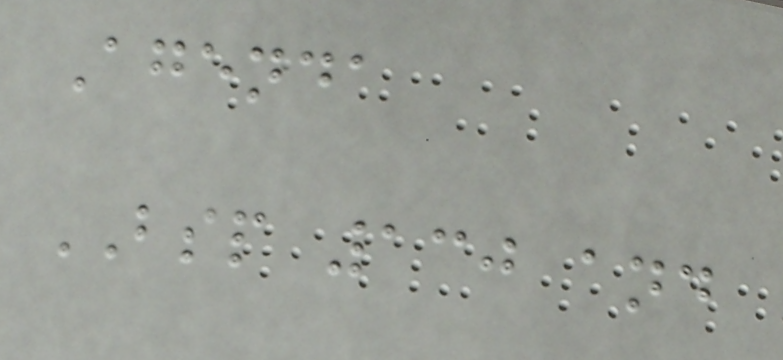Agenda
BSP 130 and
